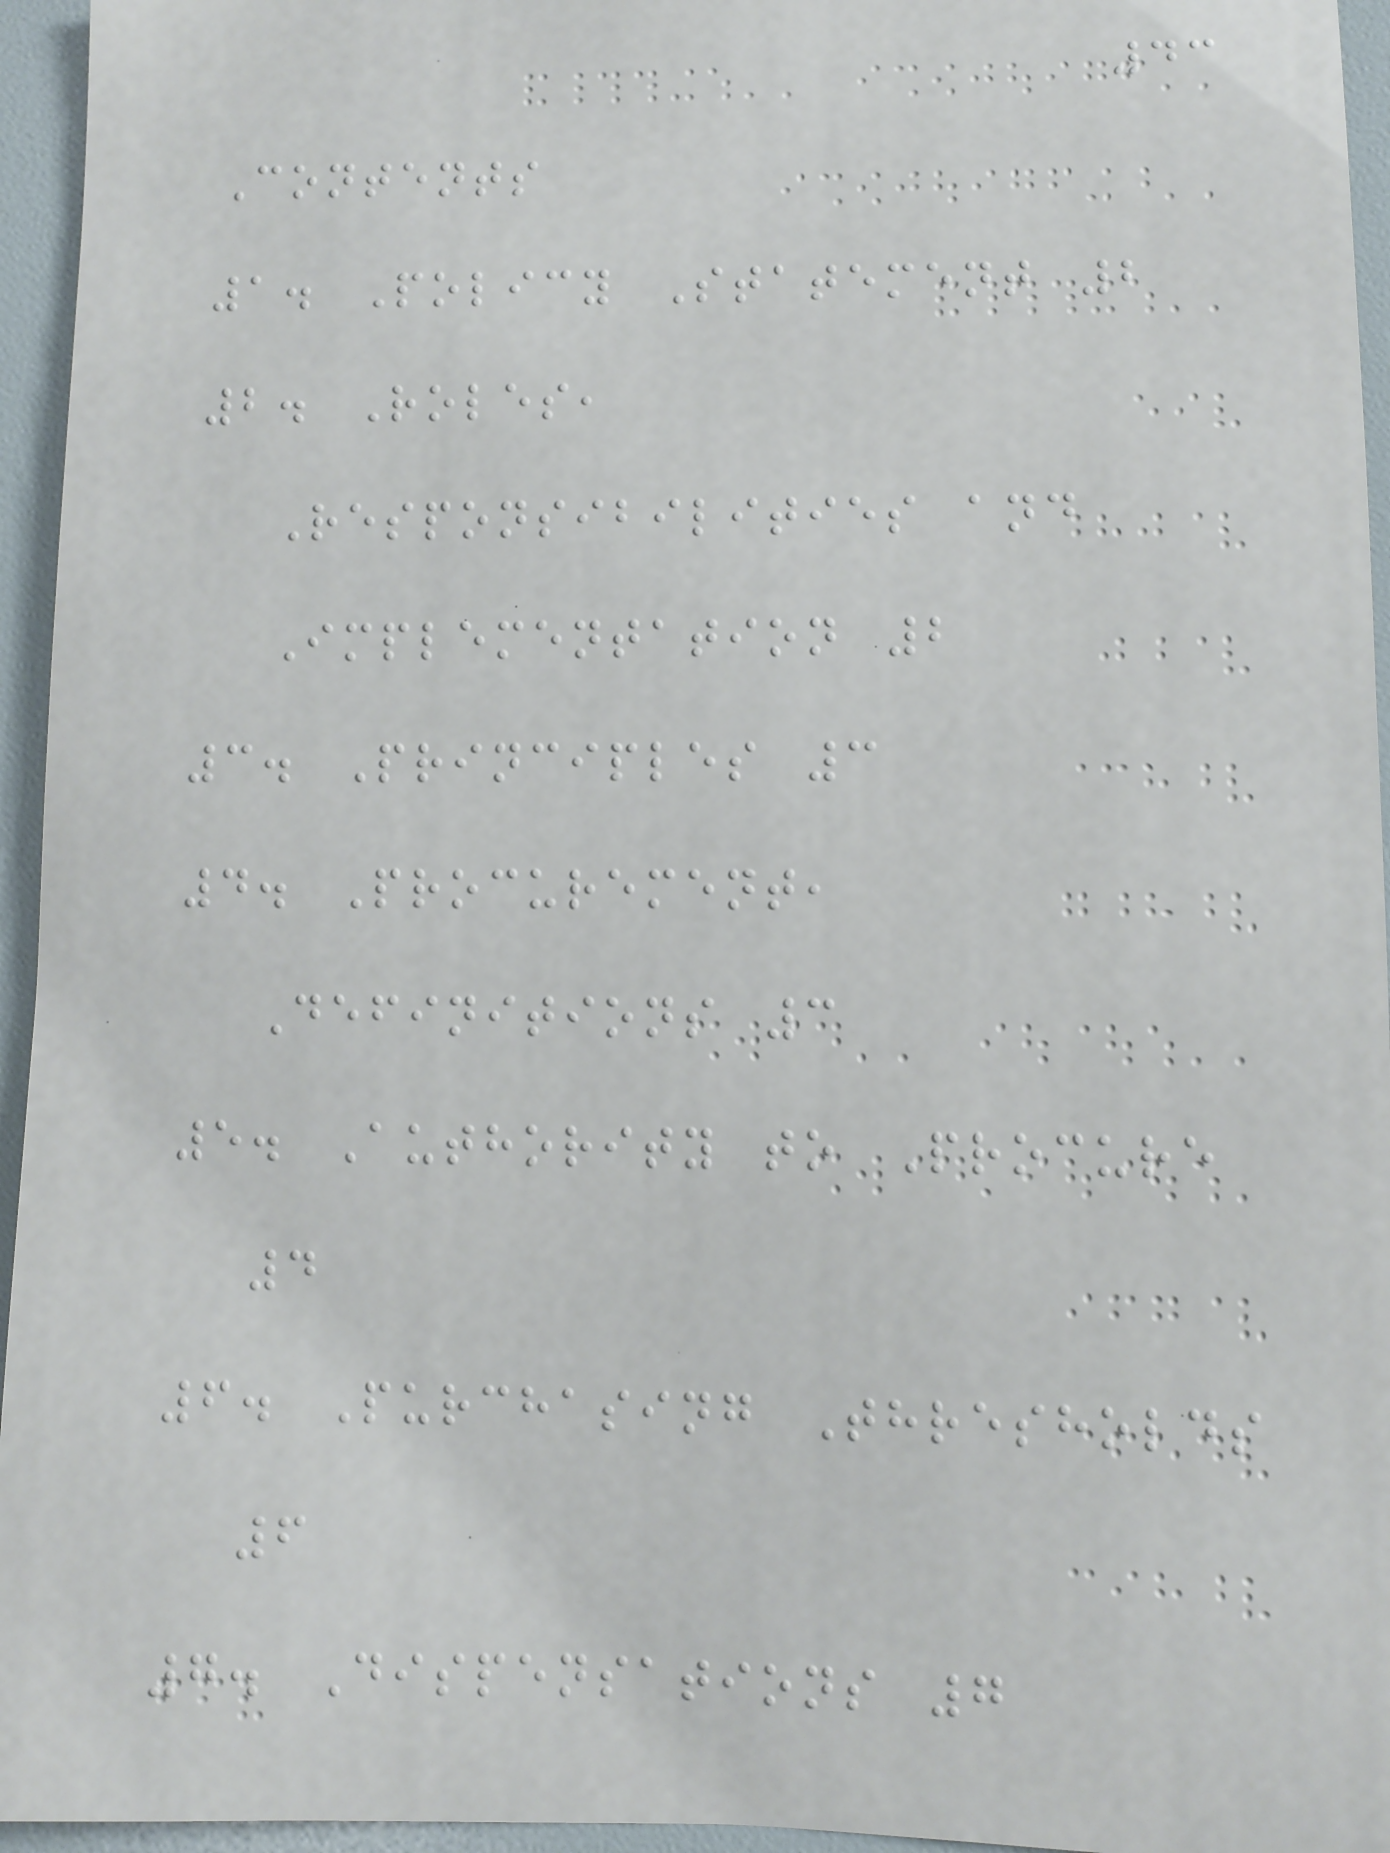43
Contents
1. Policy Statement 2
2. Roles,
Responsibilities and
Implementation 2
3. Principles 3
4. Procurement,
Definitions 3
5. Authority to Procure
4
6. Purchasing Thresholds
6
7. Dispensations 7
